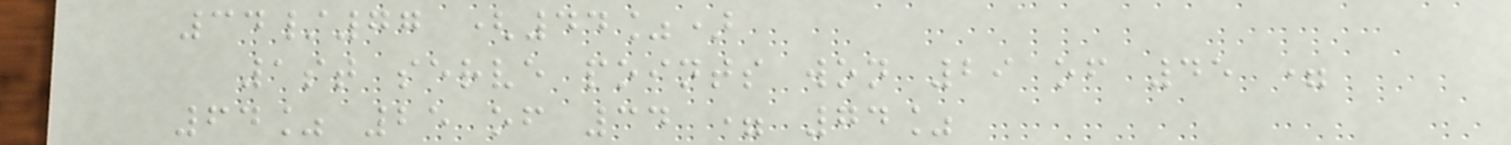34/77 (44%)
1st serve points won 29 of 45 =
64% 25 of 34 = 74%
